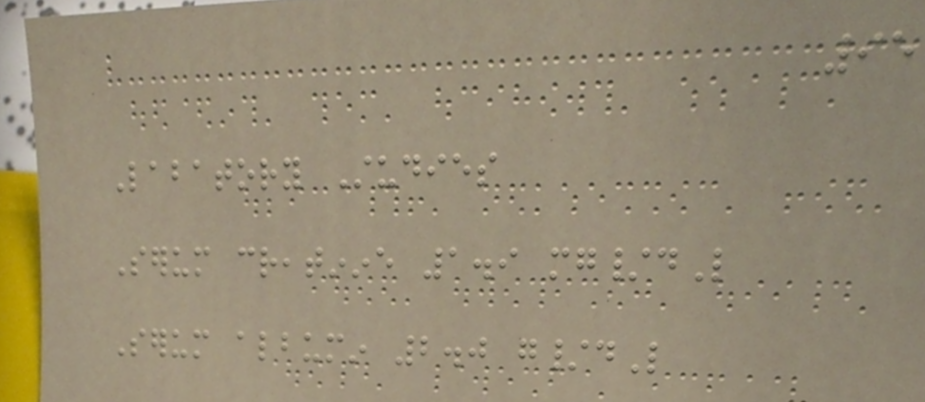95
Labatory Studies
Serum creatinine 1.9 mg/dL
Serum albumin 2.0 g/dL
